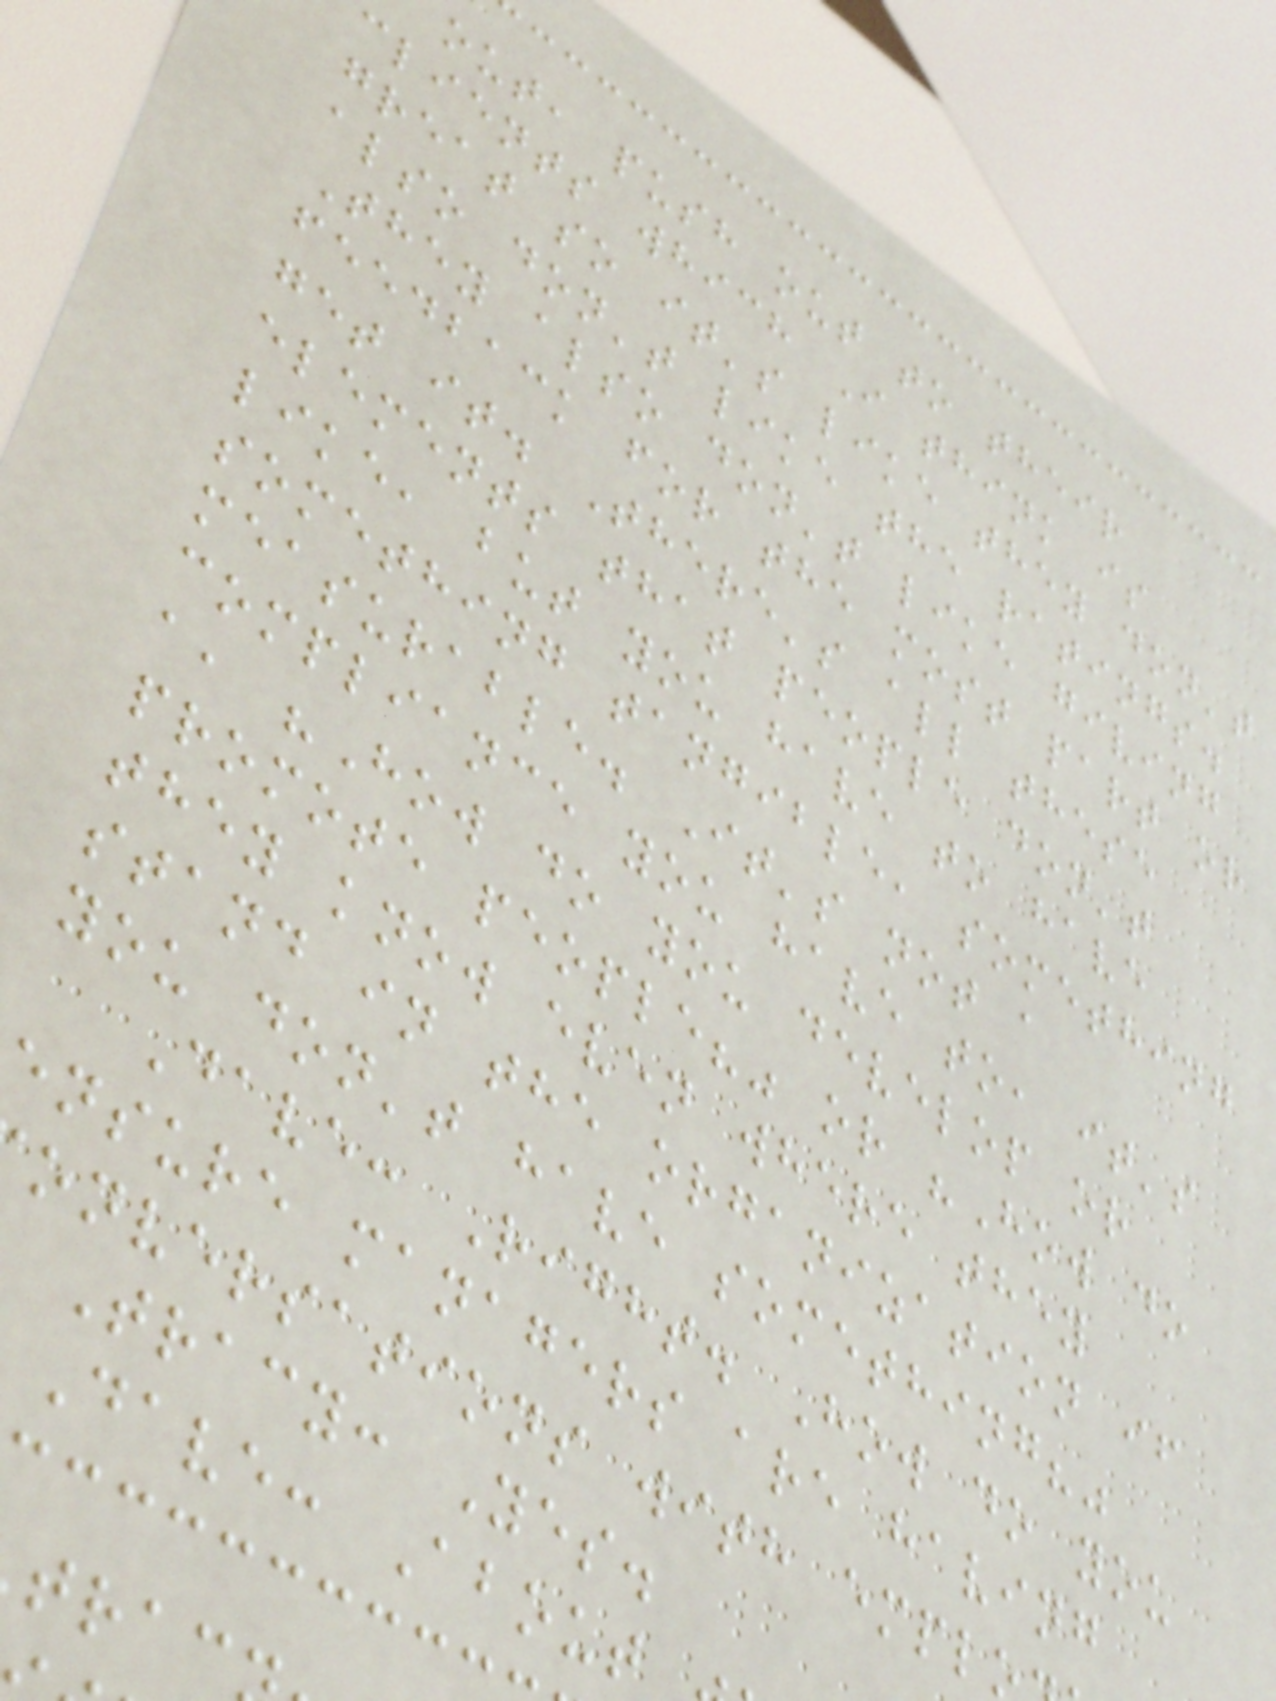out, push out to their
clients which I think is
great so it's like they don't
also don't like the ratings.
They also don't like giving
feedback for the most part or
get it. There's all these
elements that people don't
like, but you have to have
something tangible, something
measurable. It's not a
compliance you have to, it's
a, "How do you develop or
promote people?" or "How do
they know even where they
stand in the organization if
you don't have something?"
Dave: Right. How do you
ensure managers are having
onversations with empl
Tracy: Yes.
Dave: About
